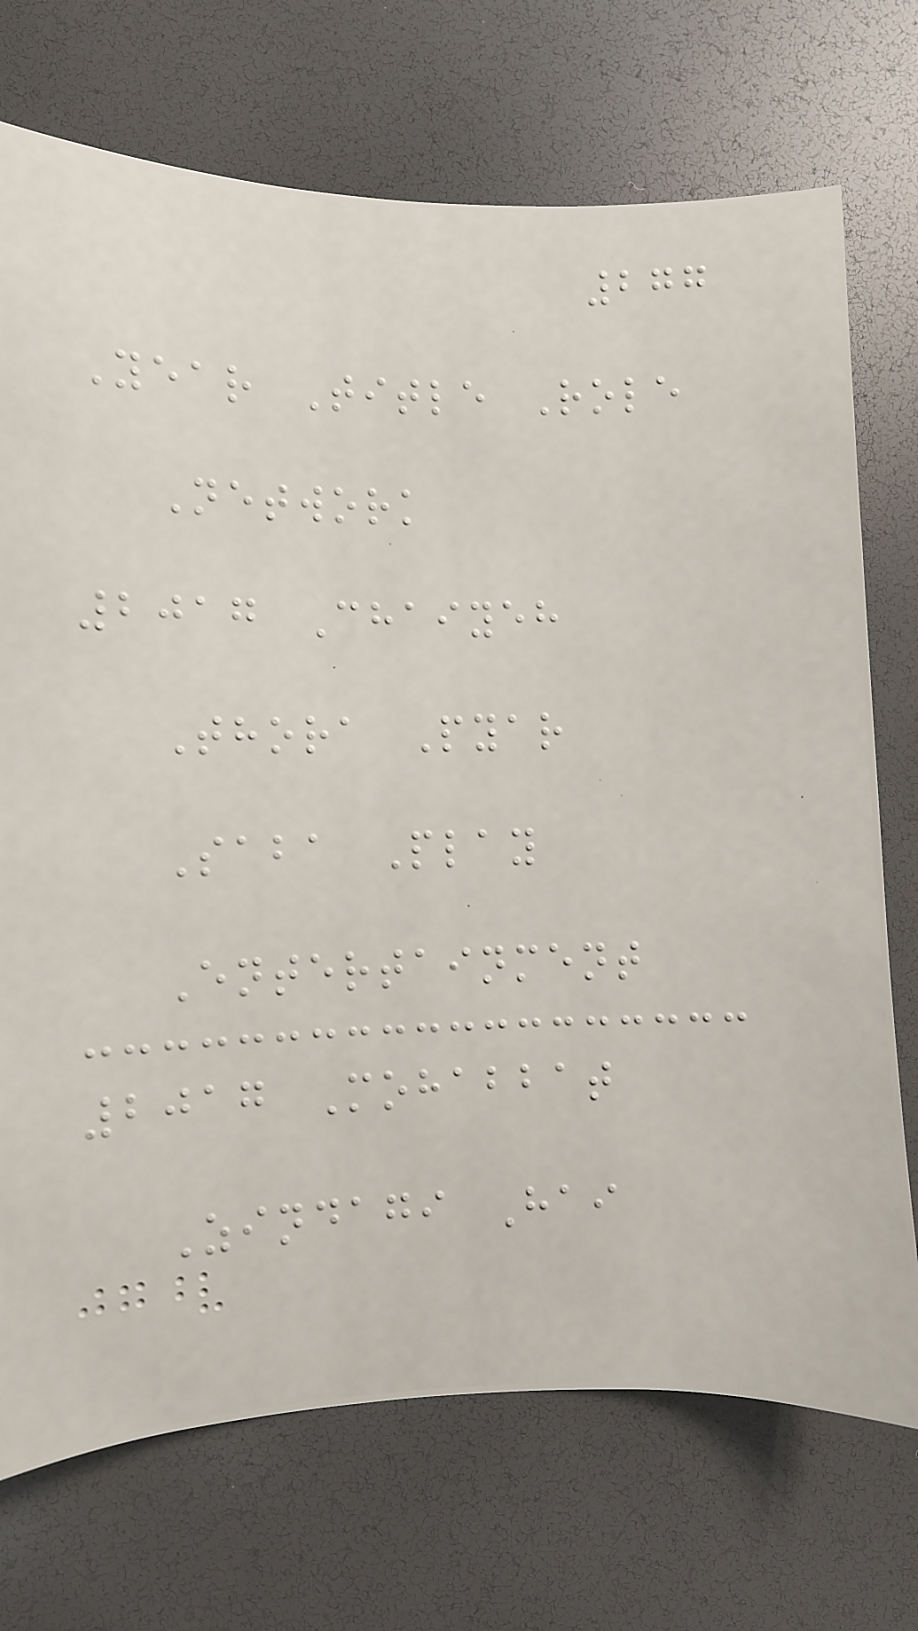277
Year Title Role
Network
2017 Chaiyeh
Thora Pyar
Saba Play
Entertainment
2017 Mohabbat
Zindagi Hai
